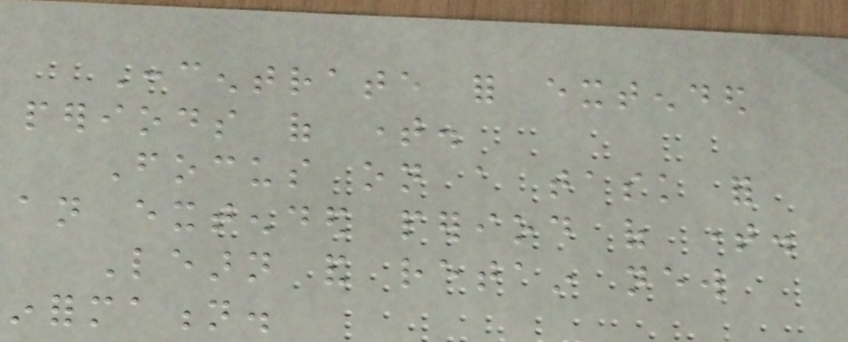Concentrate for extended
periods of time.
Focus on a task for
an extended period of time.
Learn and retain new
information.
